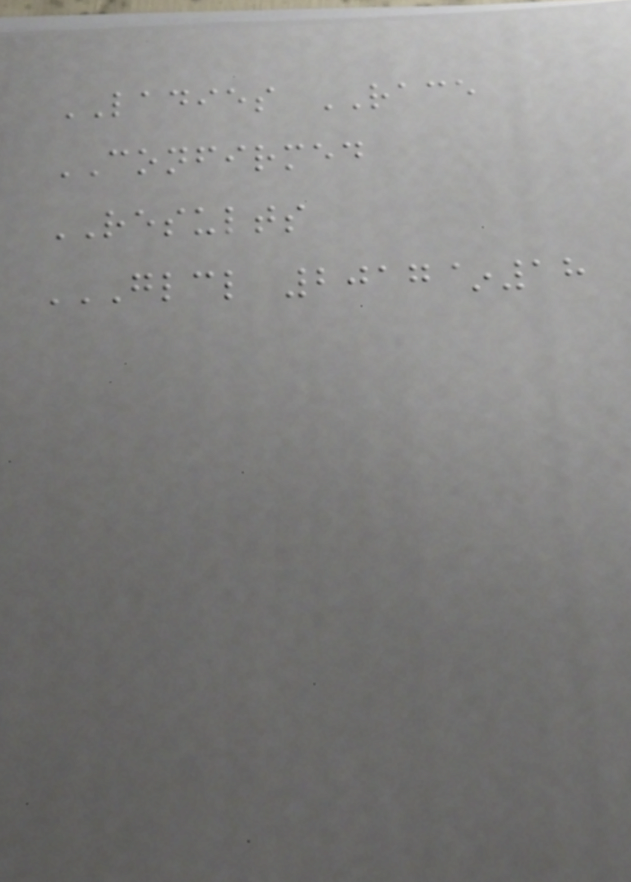LADIES RACE
CONFIRMED
RESULTS
GLCL 2017~18
